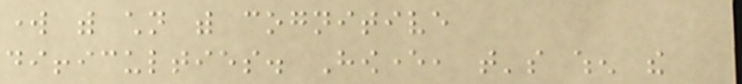work with children with cognitive
difficulties. However, that's when the
